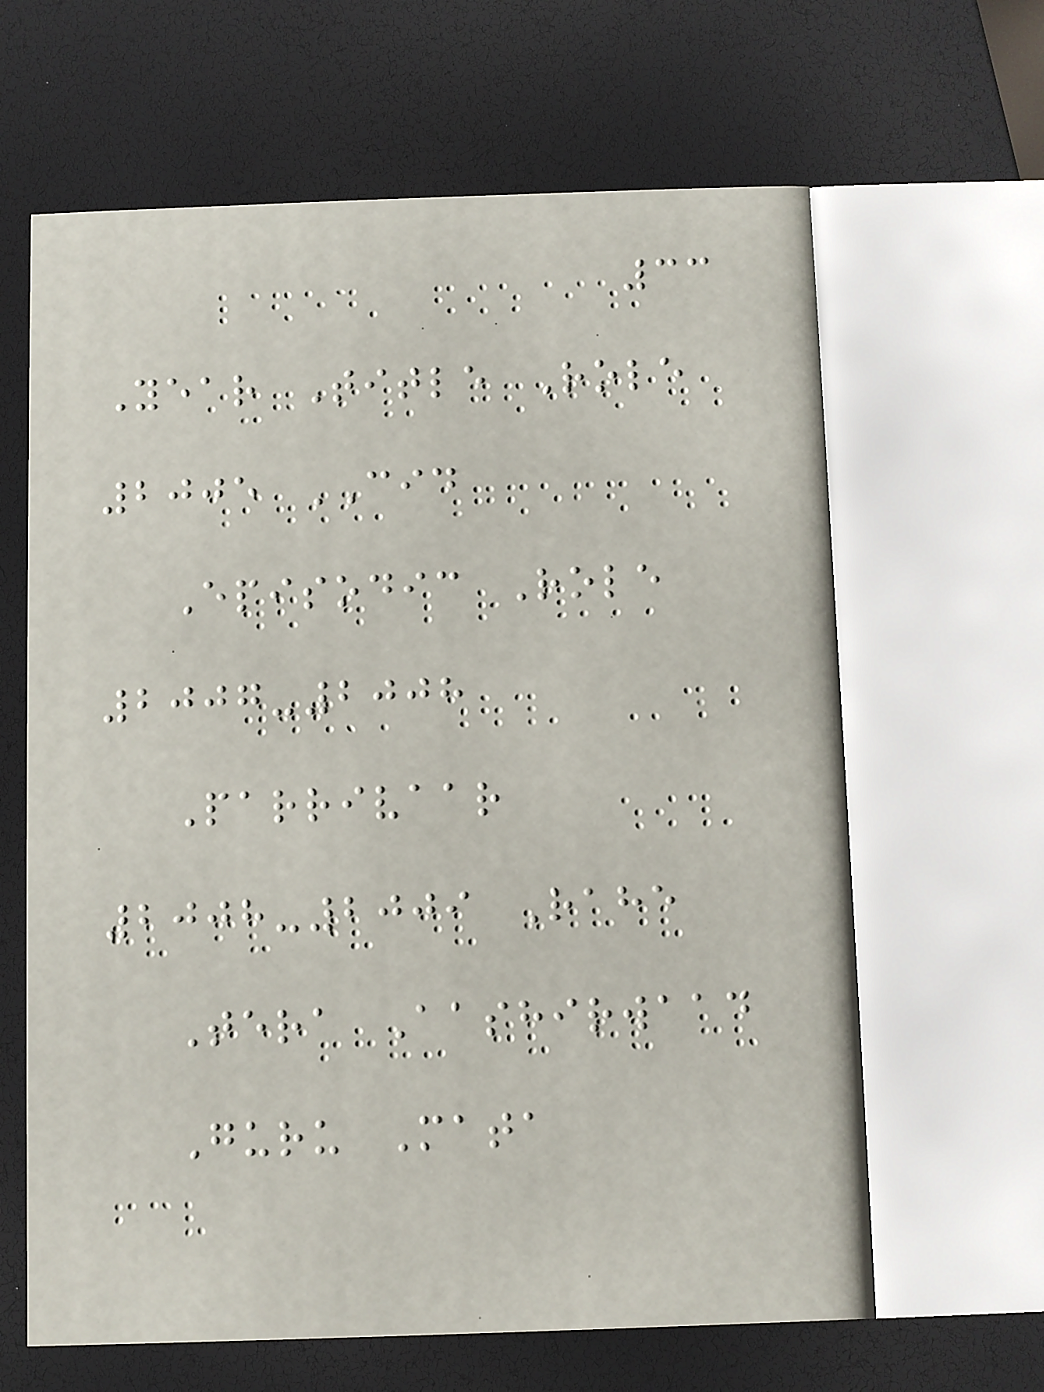33
Year Title Role
2005 CID
Episodic Role
2007-2008
Parrivaar
2008-2009 Rahe
Tera Aashirwaad
Guru Mata
